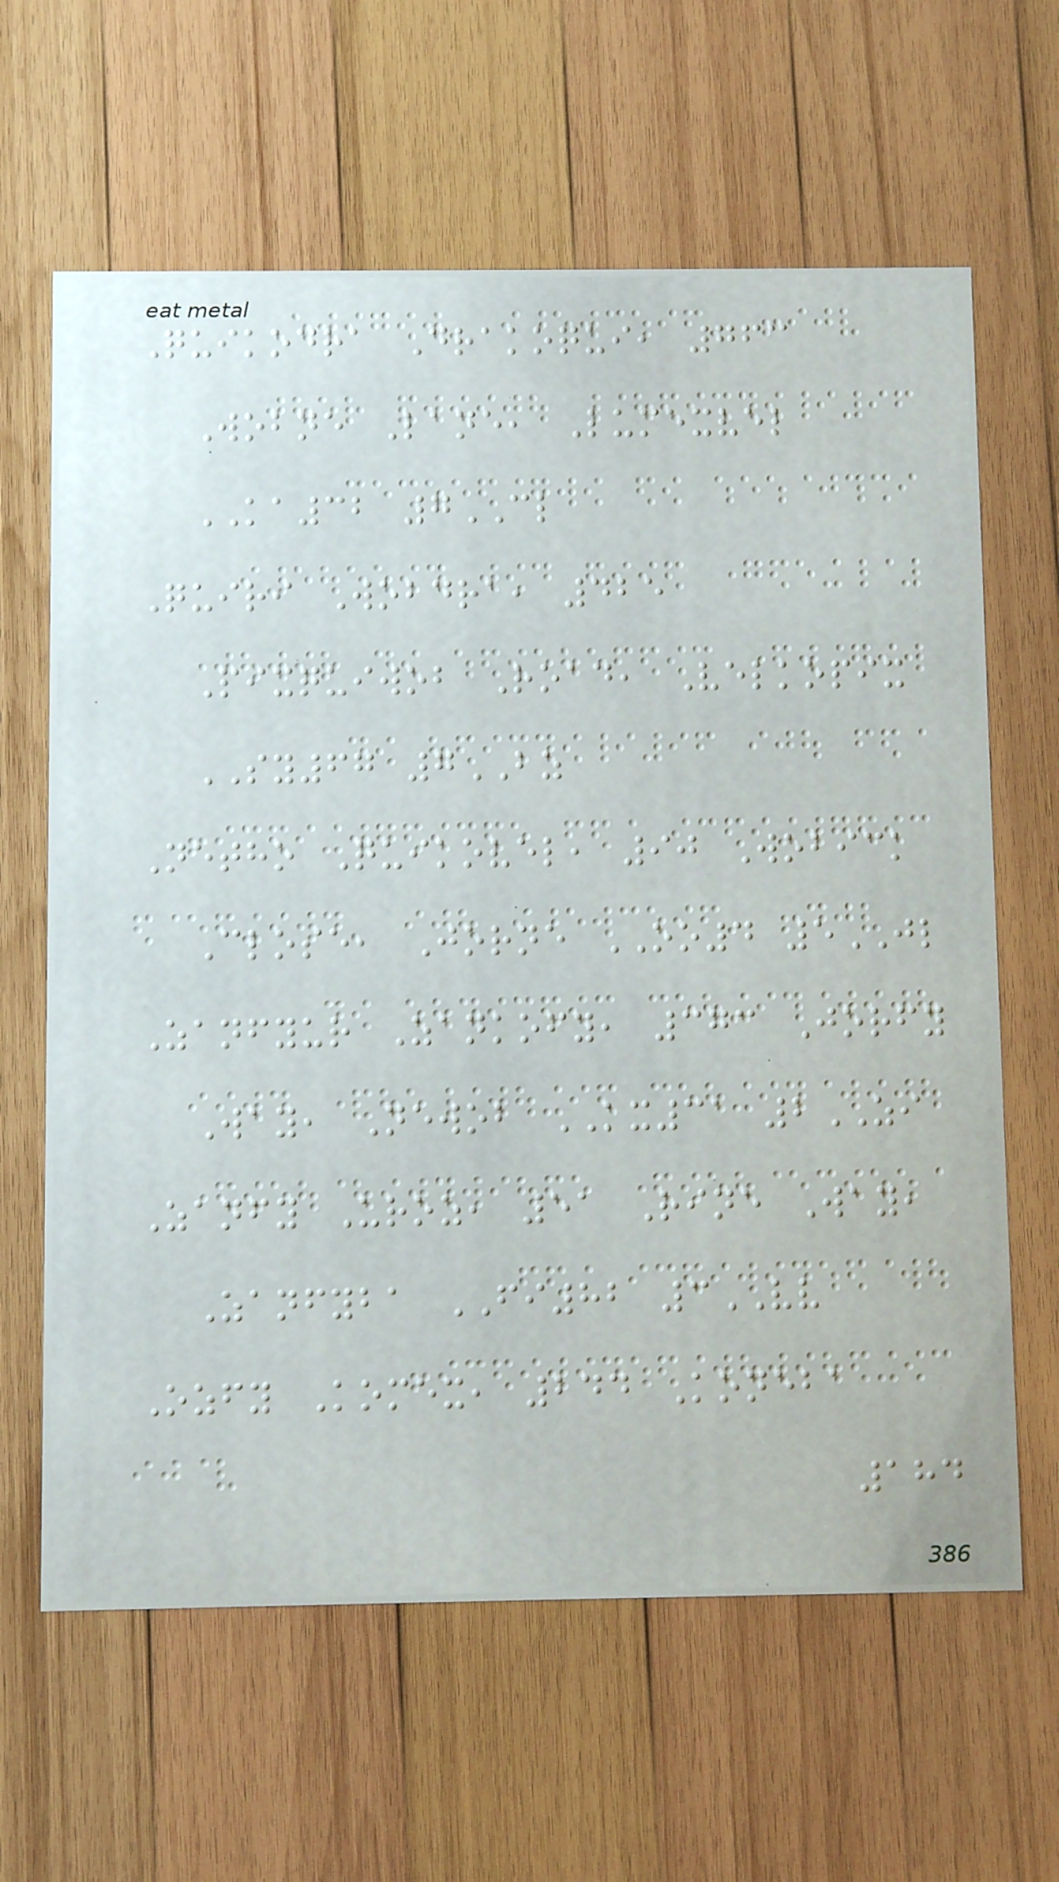Quikodra Drakoqui, 763
Wobne Lane, Lumexvel
KA32 7CL
Quiri Wobdra, 425
Pixquiwob Road, Velkopix
SY67 7BZ
Netho Quikovel, 90 Wobick
Close, Jorne OO4 5JL
Zanfyur Zankofy, 373 Jorfy
Way, Newob KX31 2ZI
Zanfy Uroz, 51 Rine Way,
Zanfyba FI82 3VV
Ozfy Komex, 244 Koneba
184
